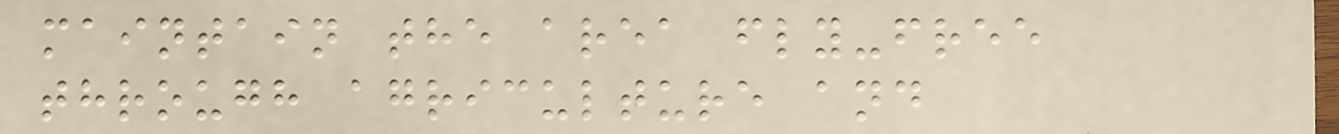maintain the area fly-free
through agriculture and
